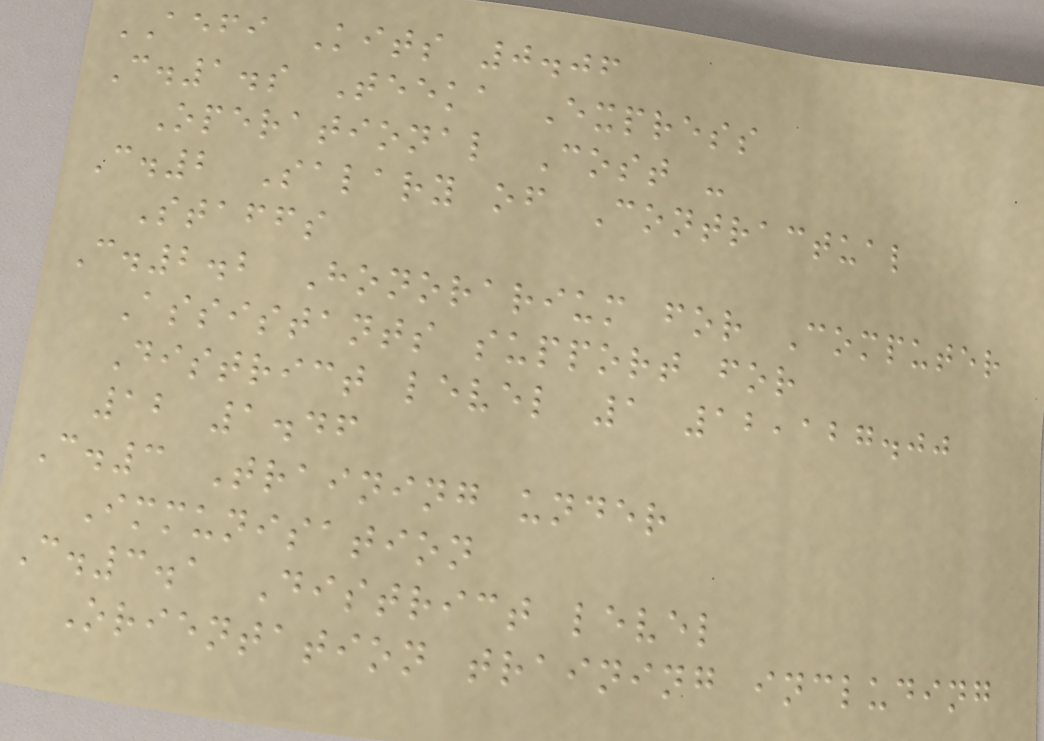AEFI Kits 0.06
C.1.s Teeka Express
Operational Cost -
C.2 Salary of Contractual
Staffs
C.2.2 Honorarium for Computer
Assistants support for
District level 1 12,127.00
12 1.46
C.3 Training under
Immunisation
C.3.1 District level
Orientation training including
